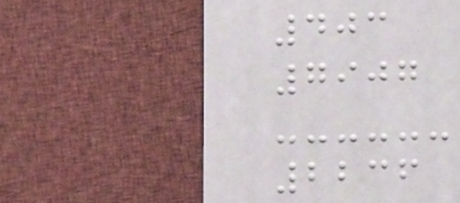403
7907
2236
